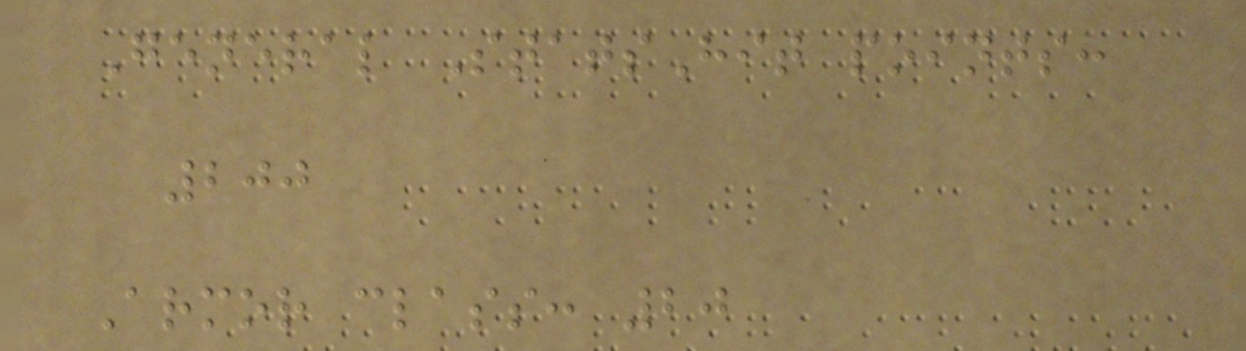General StatsHit points:
200
Armor class: 20
